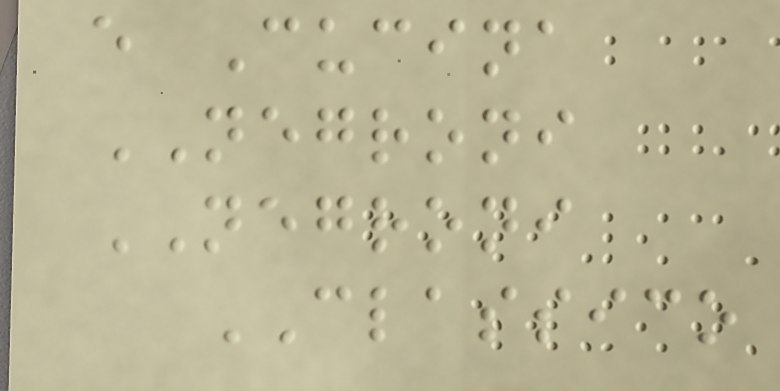e Cucina
NEGRONI
NEGRONI
CLASSICO
